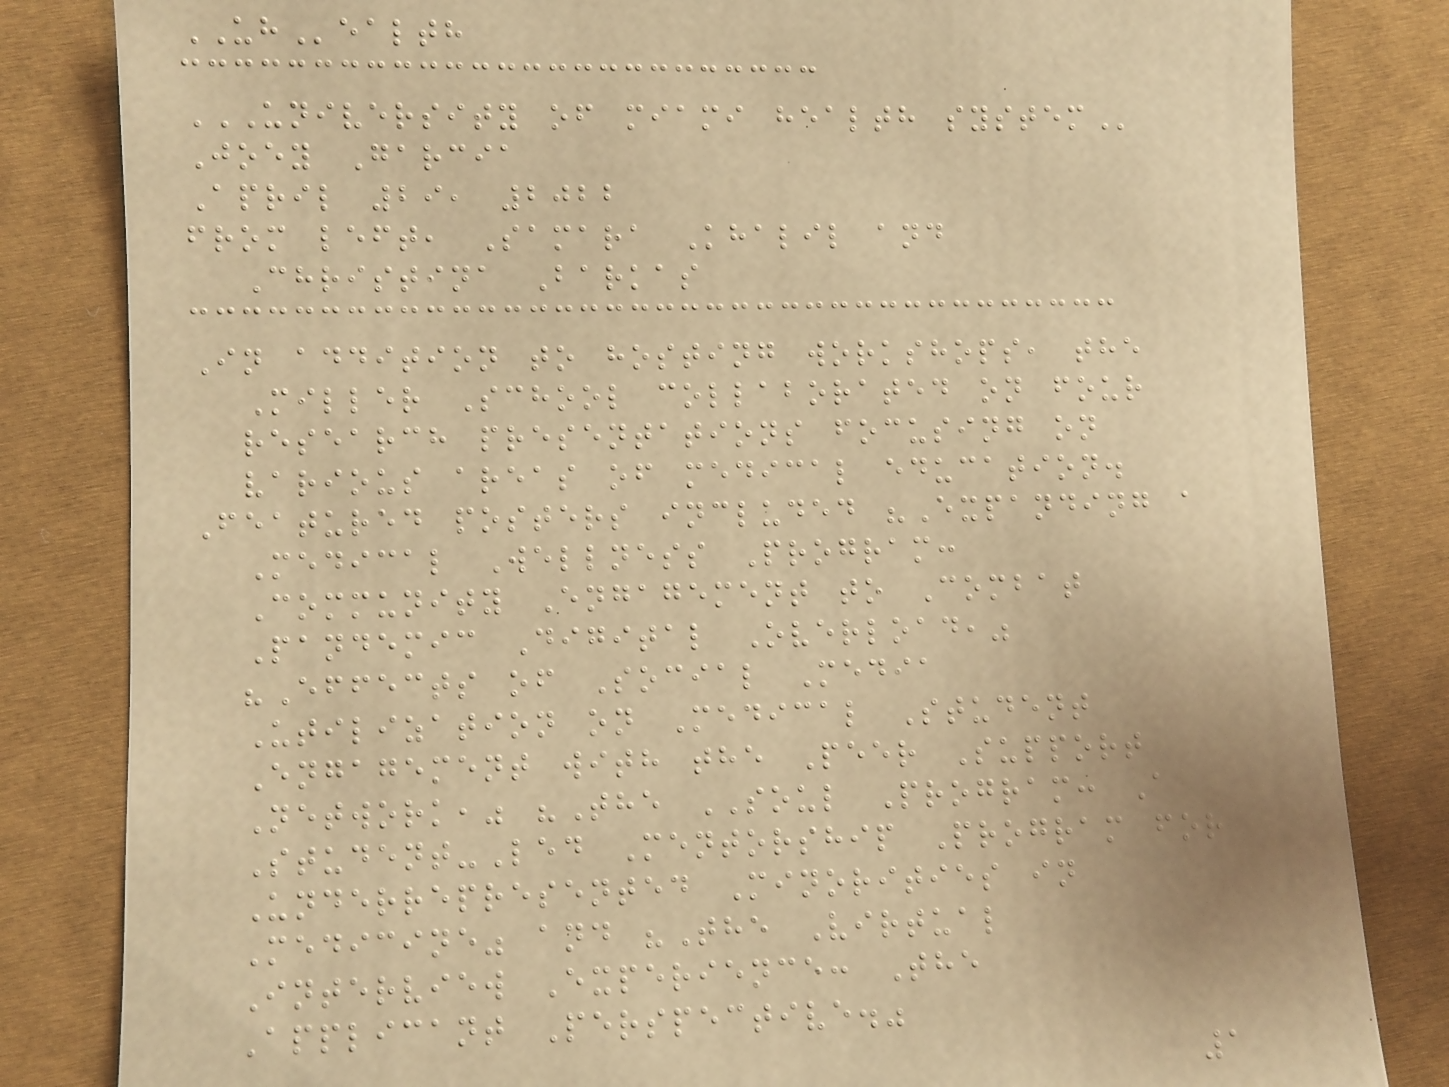UHealth
UNIVERSITY OF MIAMI HEALTH SYSTEM
Joey Garcia
April 29, 2022
from left, Samara Khalil and
Christina Barkas
In addition to hosting workshops, the
Miller School collaborated on four
research presentations focusing on
various areas of medical education.
Featured posters included "Expanding a
Medical Wellness Program:
Community Engagement to Combat
Pandemic Digital Overload,"
"Effects of Social Media
Utilization on Medical Student
Engagement with the Peer Support
Network," "The SOUL Program: A
Student-Led Mentorship Program for
Underrepresented Minorities in
Medicine" and "The Virtual
Interview Experience: The
Applicant Perspective."
1
